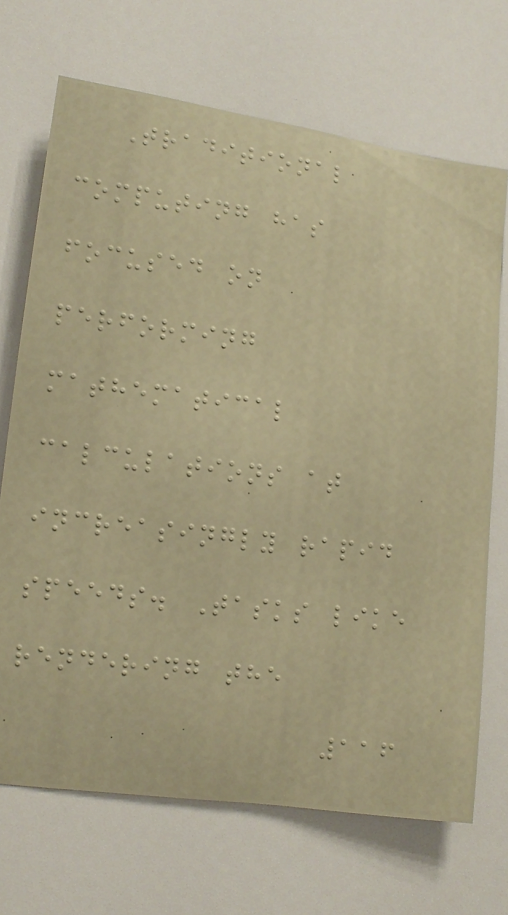Traditional
computing has
focused on
performing
mathematical
calculations at
increasingly rapid
speeds. Tasks like
rendering the
116
